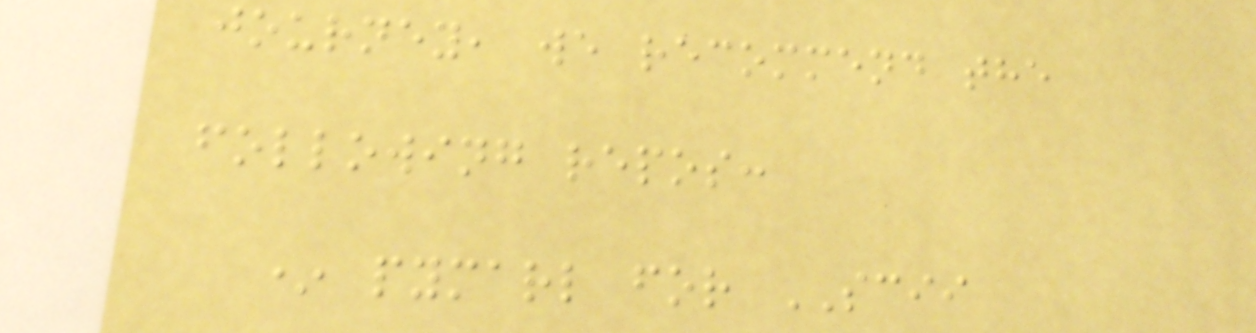journey, we recommend the
following repos:
* pymarl for SCII
